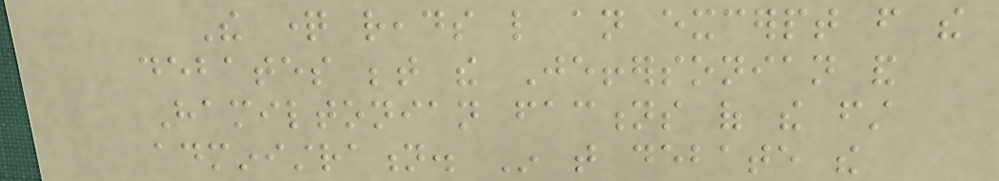The question reads like an excerpt from the
debates between the Jeffersonian and
Hamiltonian factions of the first
administration. In that debate the
